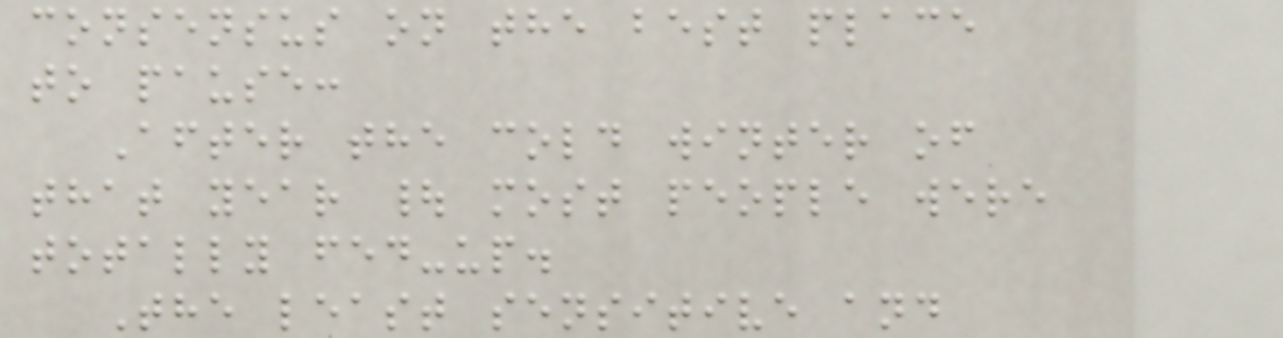consensus on the best place
to pause:
After the cold winter of
that year | most people were
totally fed-up.
The least sensitive and
